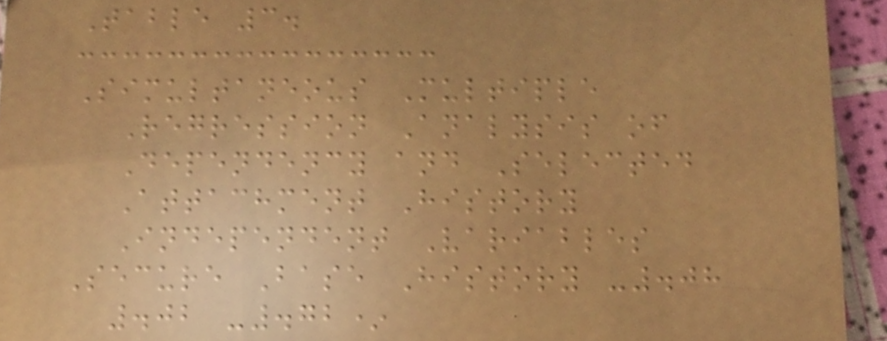Table 3.
Simultaneous Multiple
Regression Analysis of
Dependency and Selected
Attachment History
Independent Variables
Secure Base History -.08
.02 -.72*
